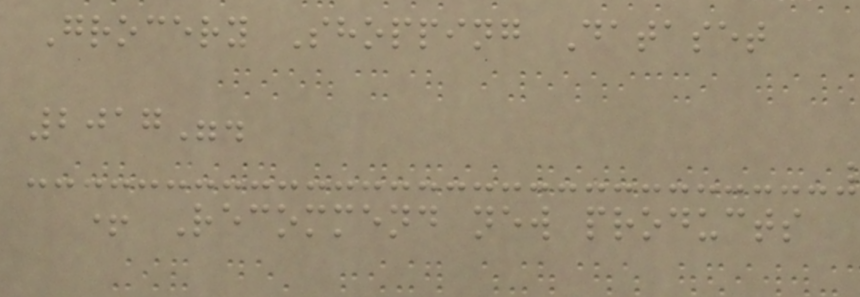Grocery Shopping Dataset
2017".
+ Recommend new products
